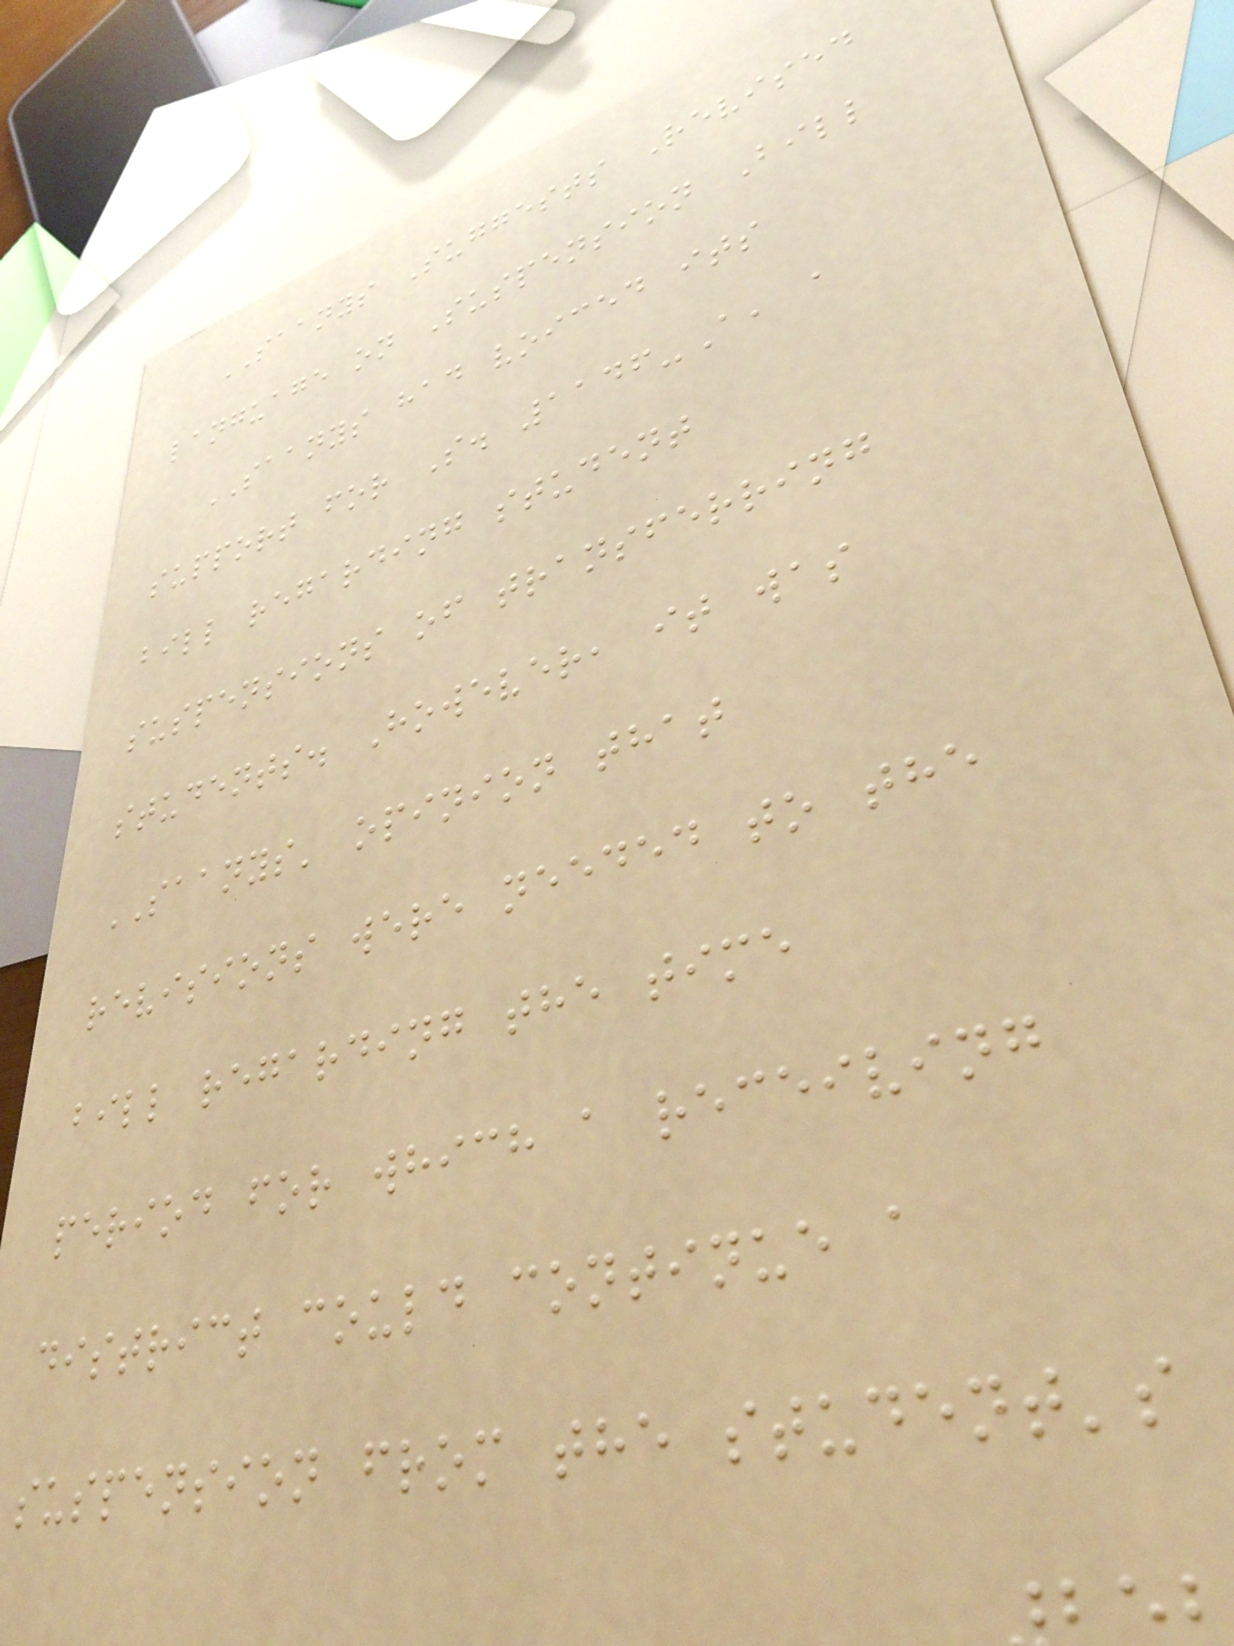SAANYS Suggests Revised
language on Suspension Bill
SAANYS had voiced its
support for S. 1146-A, a
bill regarding student
suspensions of transferring
students. However, it was
SAANYS' opinion that
revisions were needed to the
bill regarding the time
period for which a receiving
district could continue a
suspension from the student's
